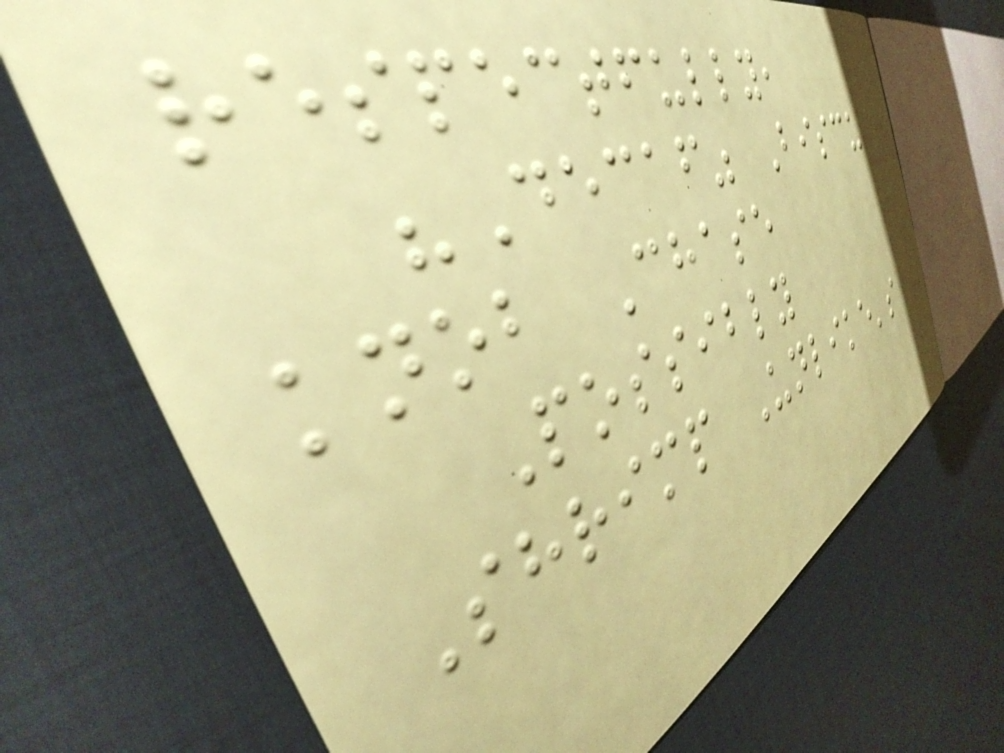respectfully,
"Decaf" Biscuit
knob Chase
Possibly
Shrimp Unlike's
